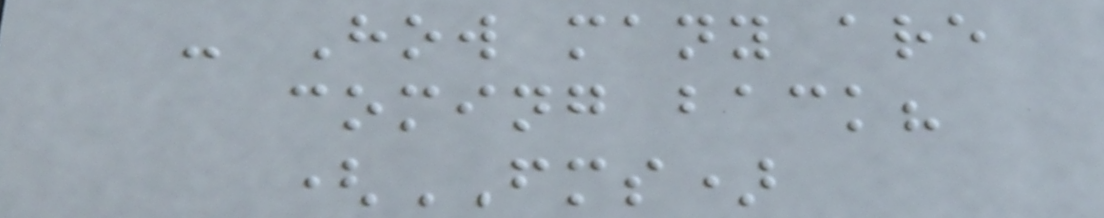- How many are
coming back?
(FMS)
